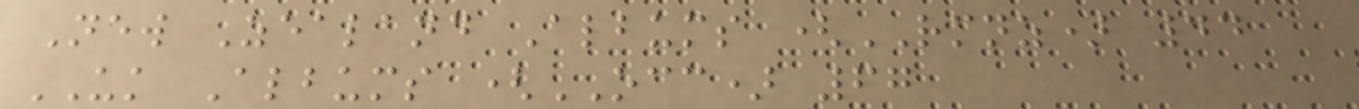New Zealand Albums (RMNZ) 44
UK Albums (OCC) 67
